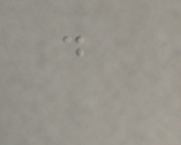.
